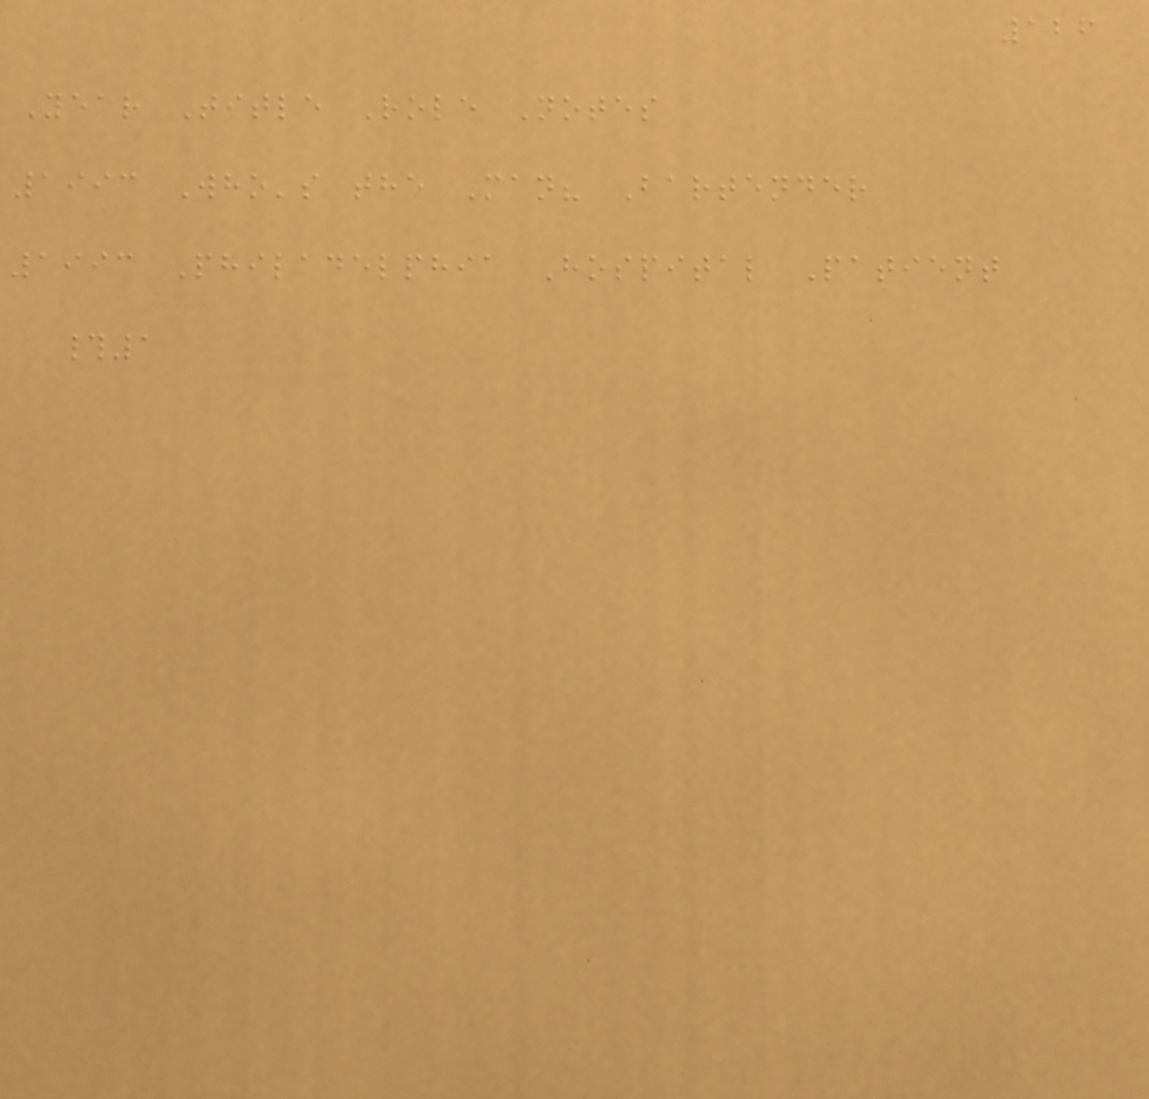126
Year Title Role Notes
1993 Who's the Man? Bartender
1993 Philadelphia Hospital Patient
#1
